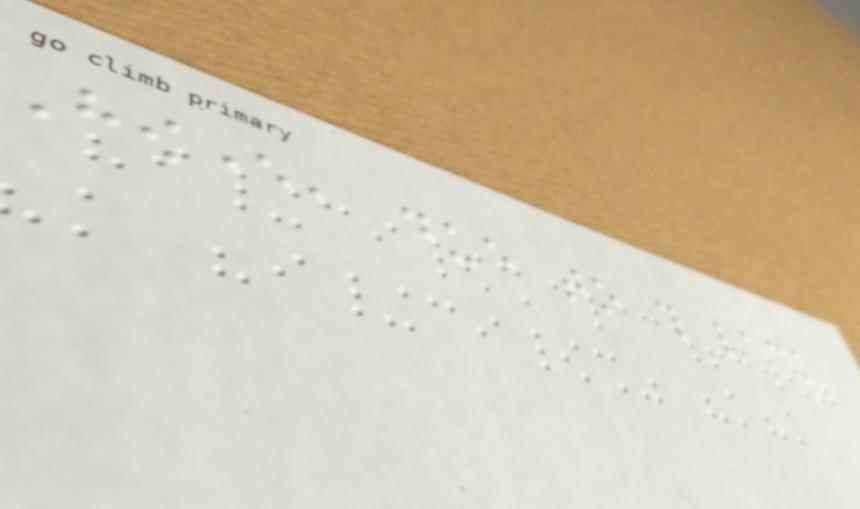However, due to this lack
